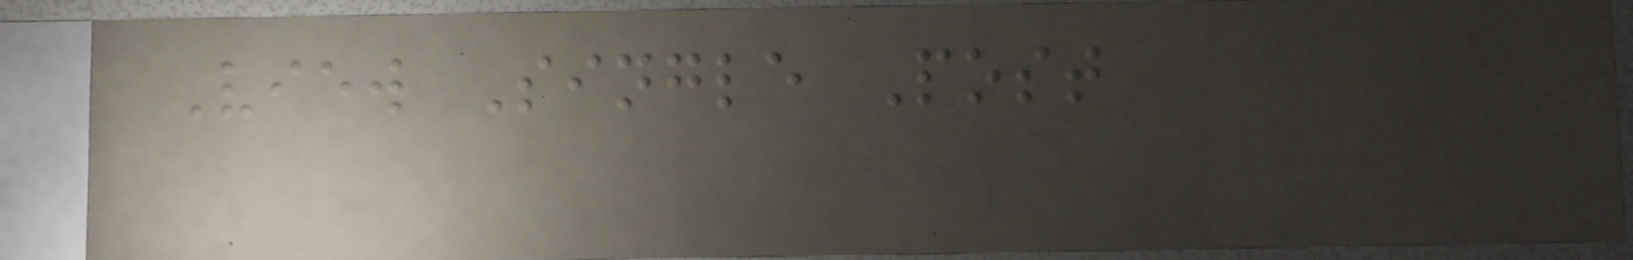View Single Post
